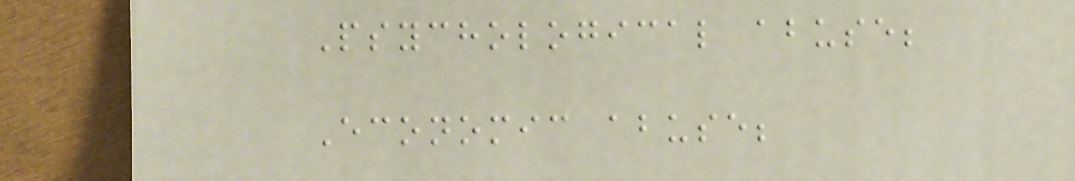Psychological abuse;
Economic abuse;
